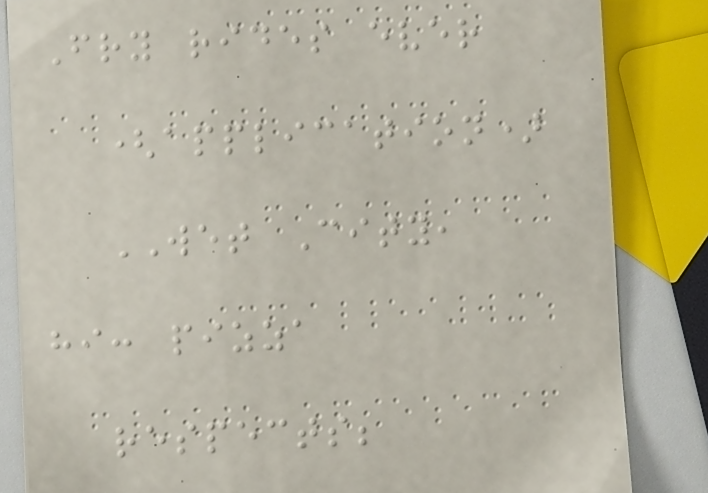Fry rides ever
(application)
WET City,
hi: pizza
respects;
